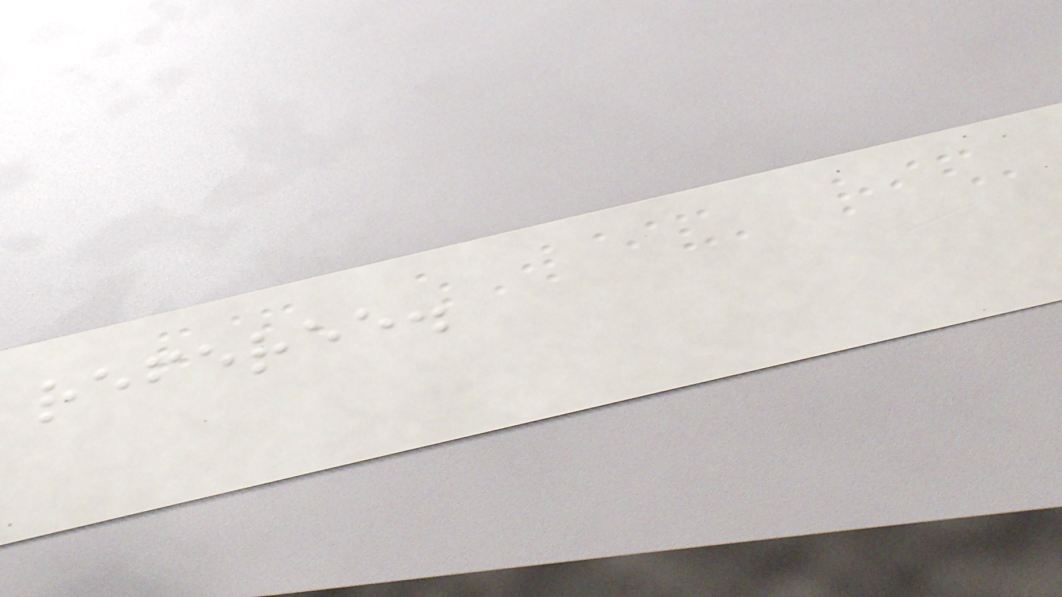referee.
